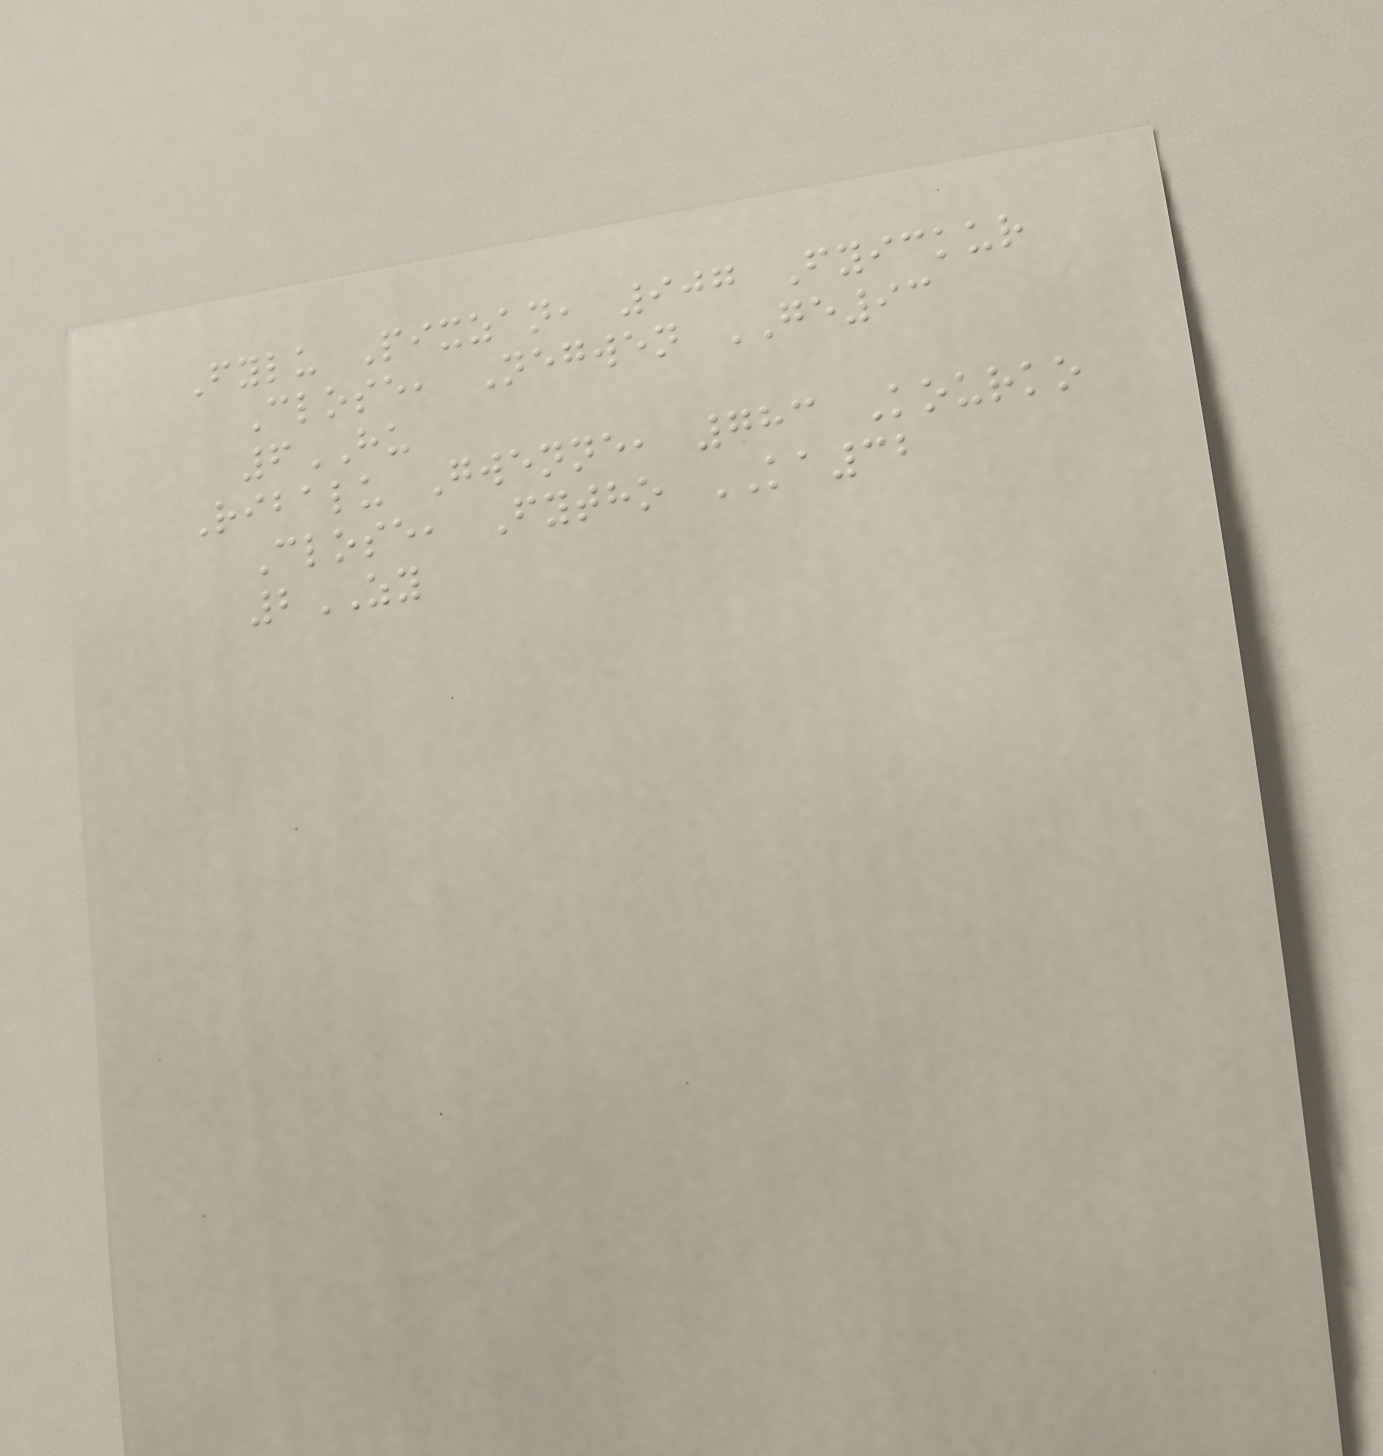Fylu Pixzan, 907 Fyickur
Close, Negwen GE93
6HU
Ribalu Gwenne, 783 Kourko
Close, Fytho KA32
2ZY
